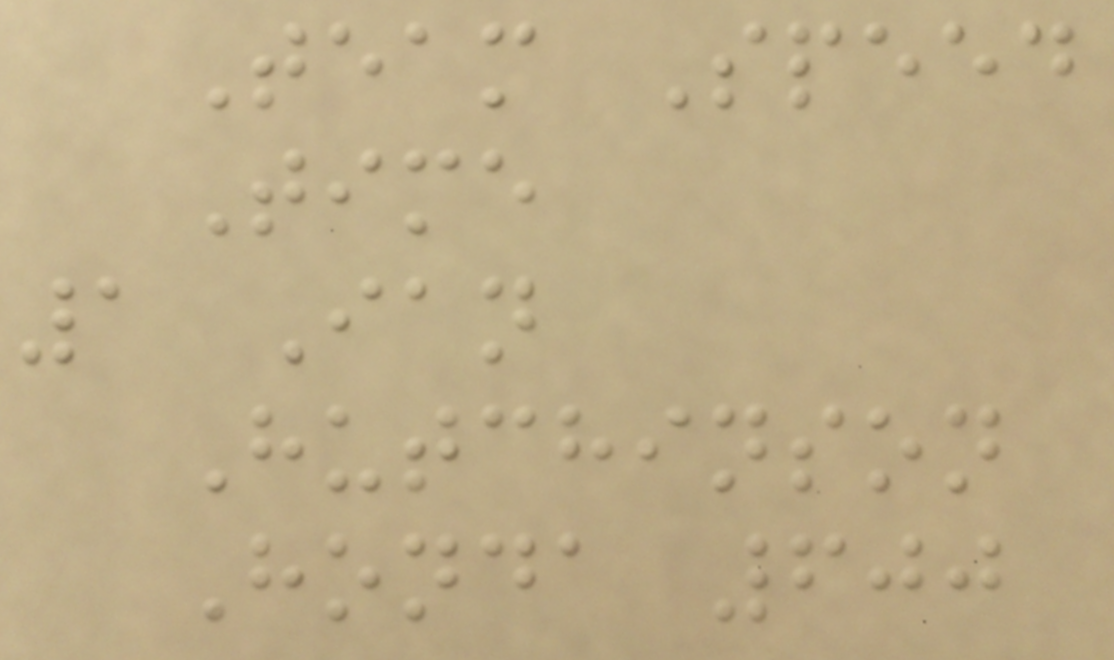Team Speed
Time
1 Ian
Hutchinson
Honda 600
